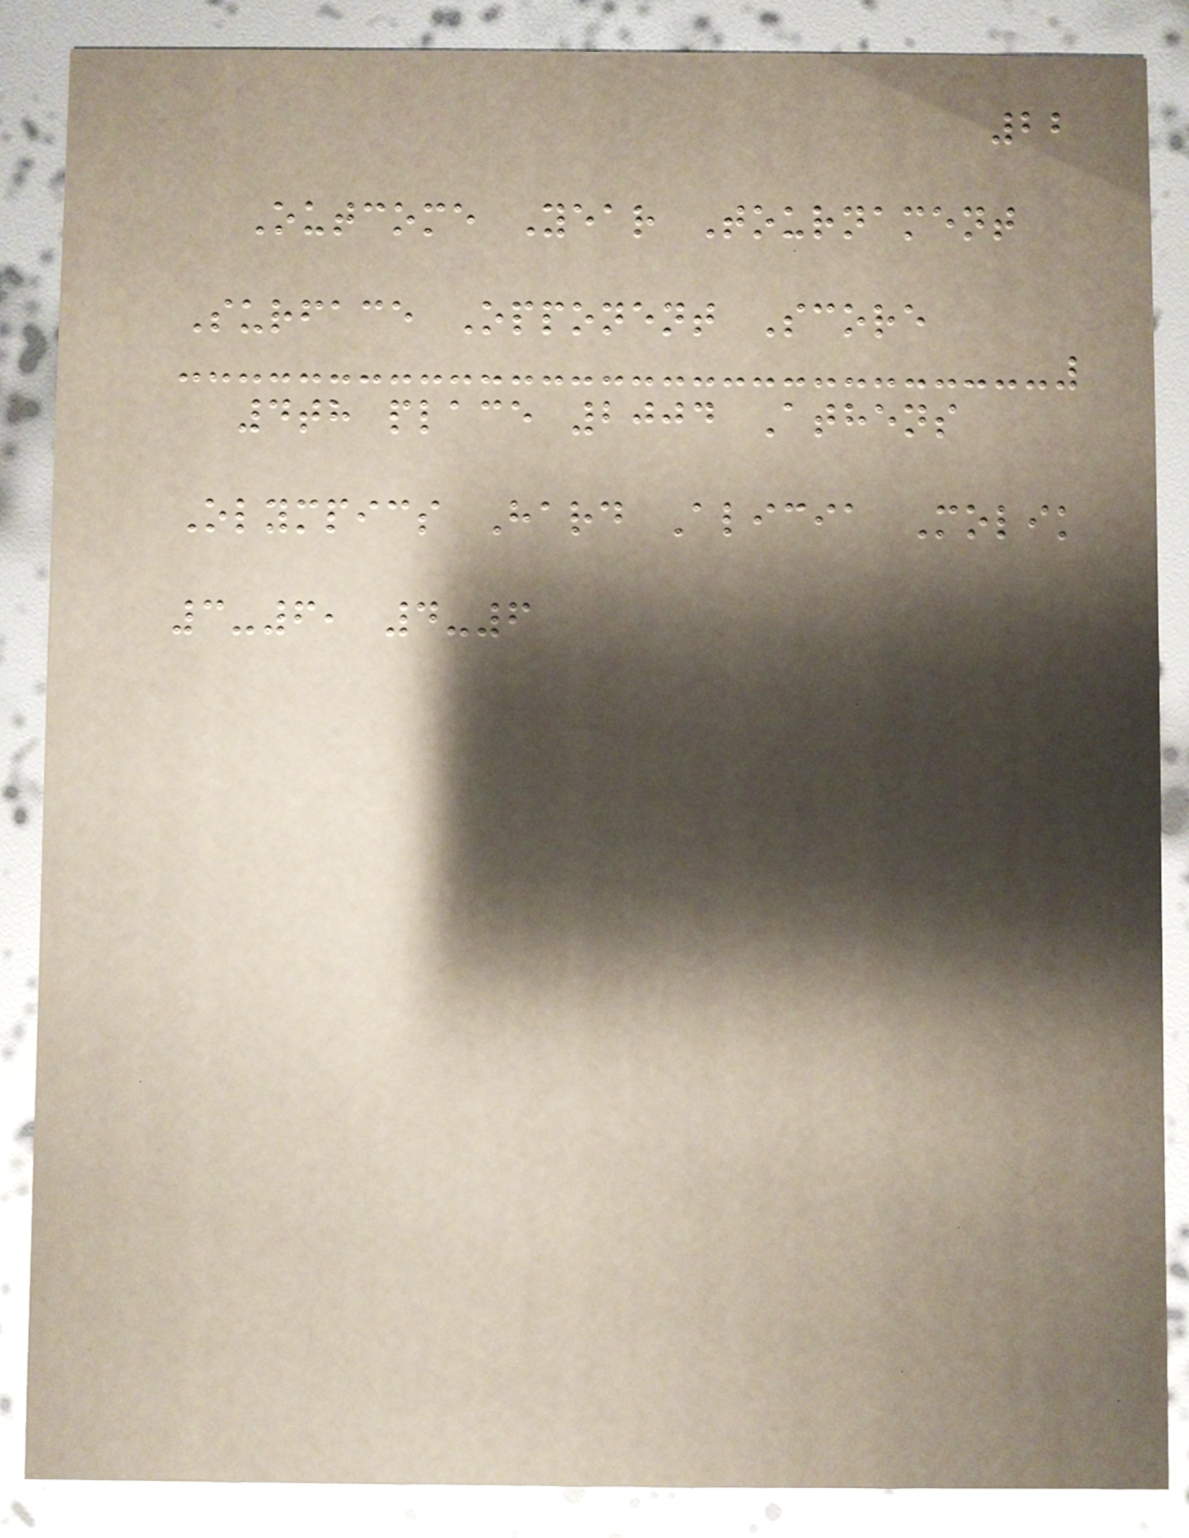22
Outcome Year Tournament
Surface Opponent Score
4th place 2004 Athens
Olympics Hard Alicia Molik
3-6, 4-6
